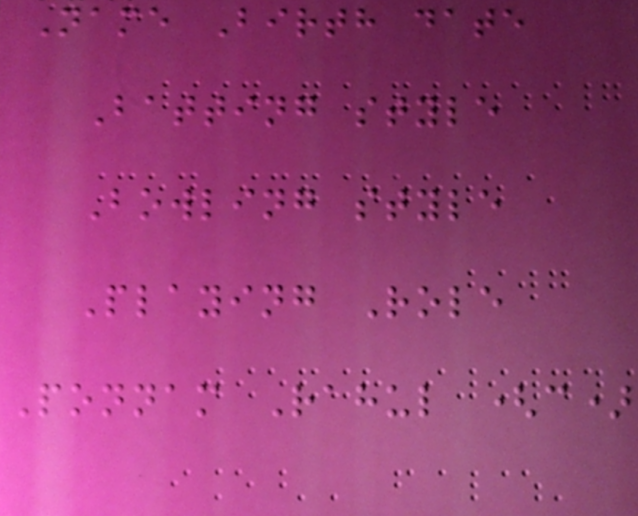Name Birth date
Batting style
Bowling style
Playing Role
Ponnam Rahul (c)
